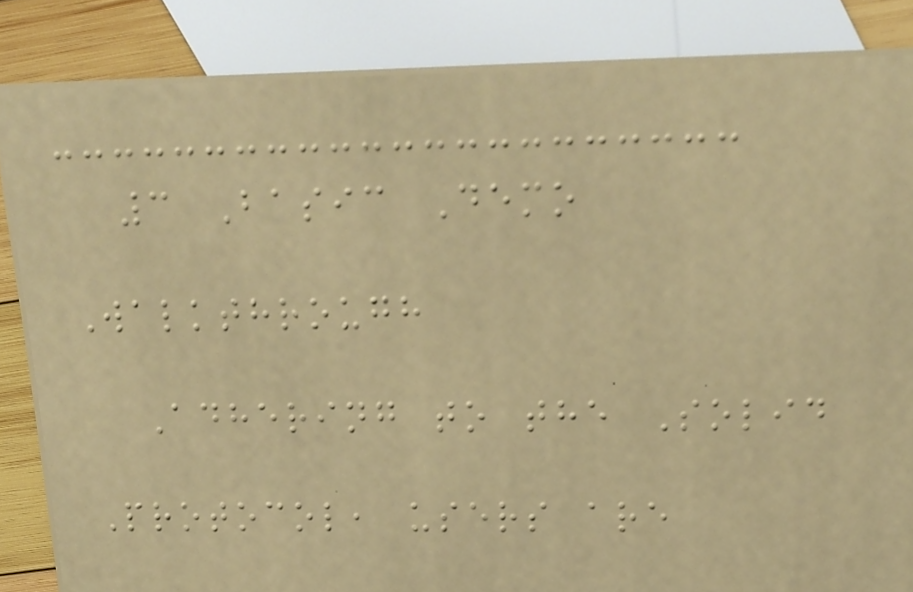3 Basic Demo
Walkthrough
Adhering to the Solid
Protocol, users are
